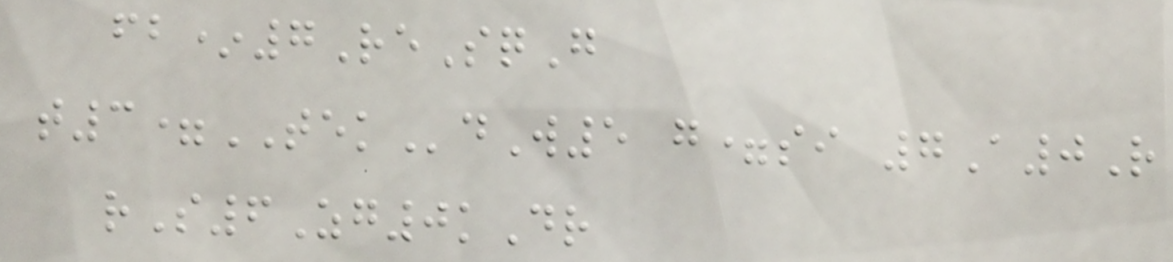fb*7ReSqG
t3=TEKdW5 g=si 7A0R
rS6Zg0kDr
